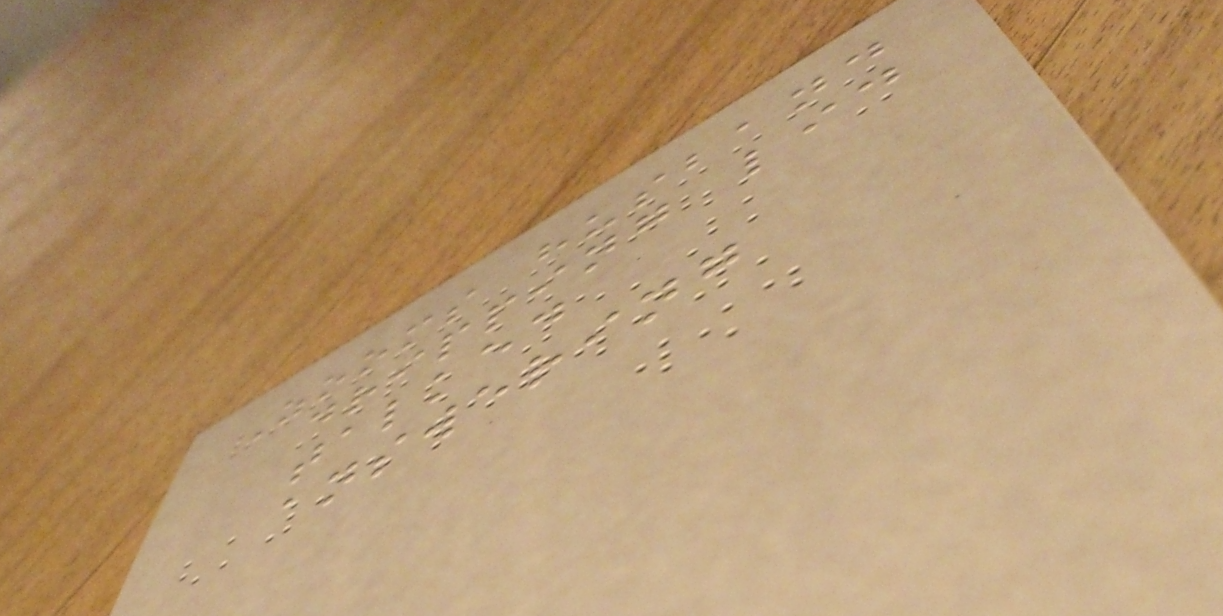Zooms husband
dripping lid
talked
answering
